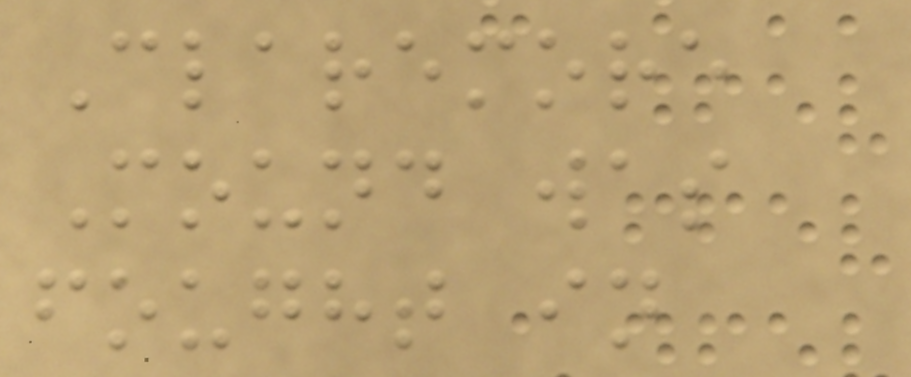Claremore
Mound was
fought in
